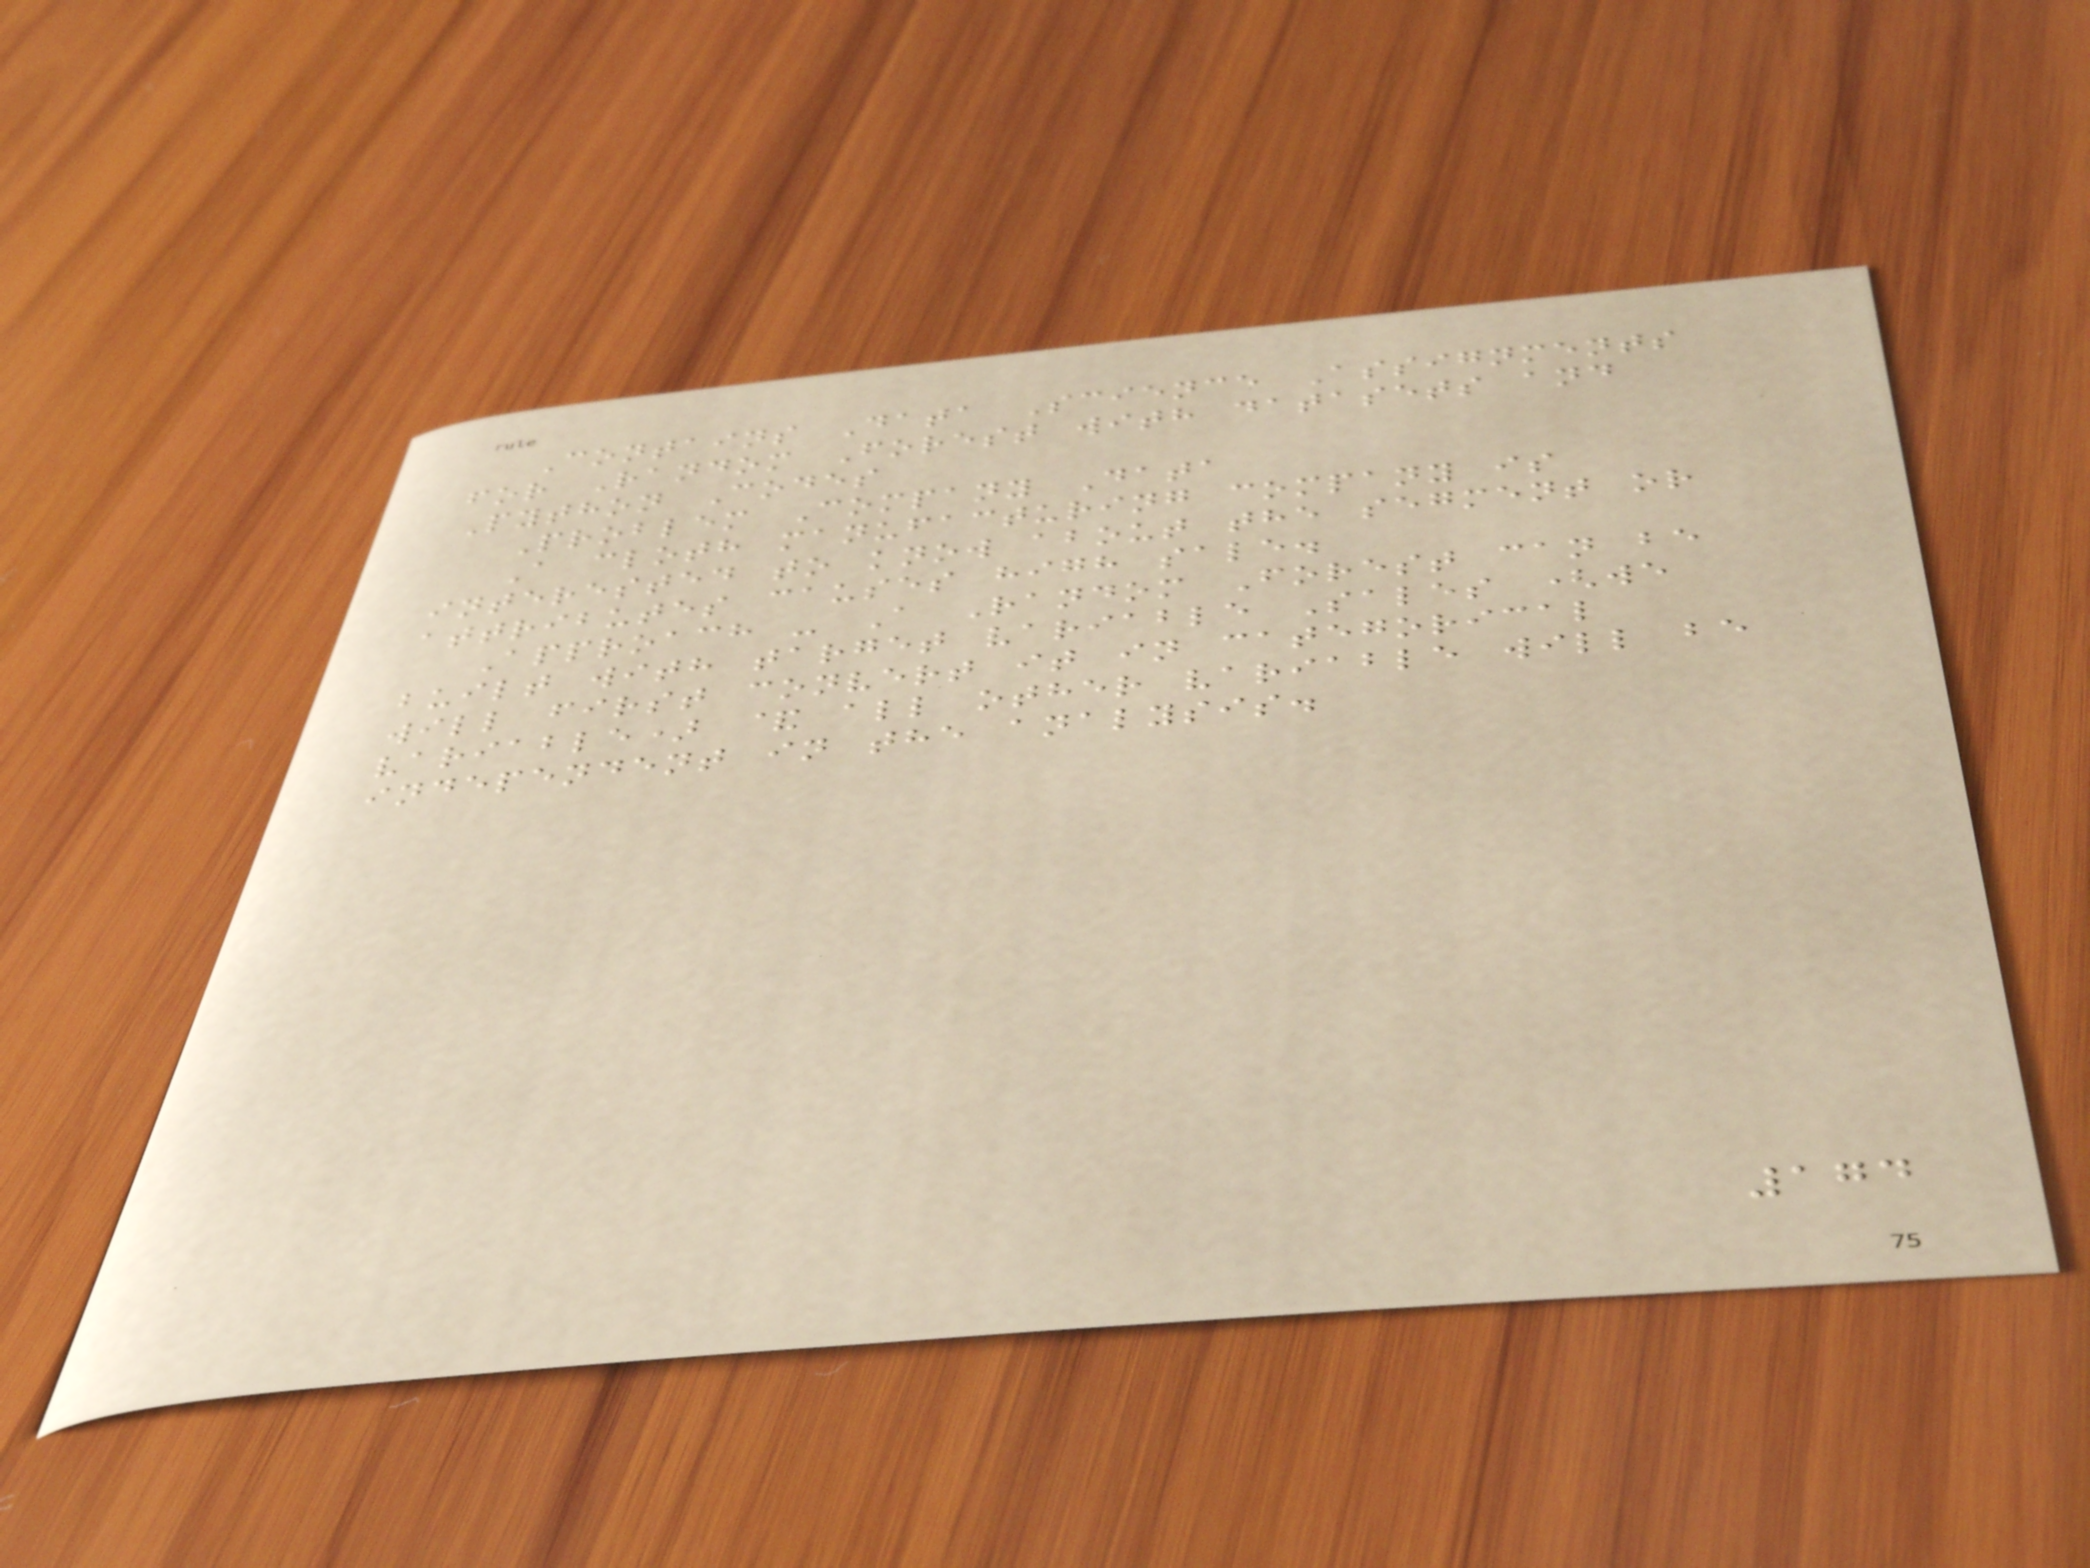Contains Data Science Assignments
for Random Forest with datasets and
Python Codes
Problem Company Data
A cloth manufacturing company is
interested to know about the segment or
attributes causes high sale.
Approach - A Random Forest can be
built with target variable Sales (we
will first convert it in categorical
variable) & all other variable will be
independent in the analysis.
174
